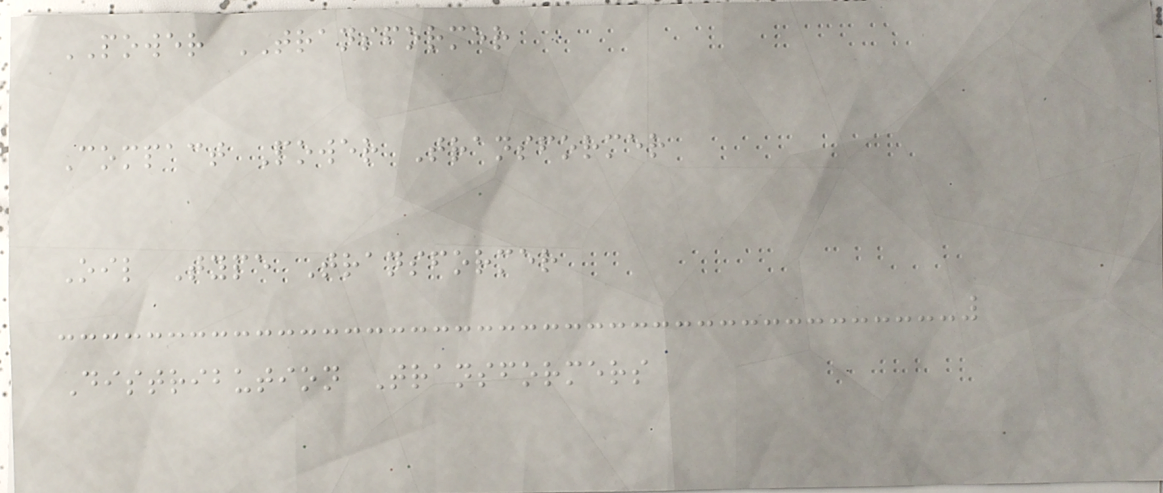POWER TRANSFORMER
Compact Power Transformer
Oil Type Transformer
Distribution Transformers
